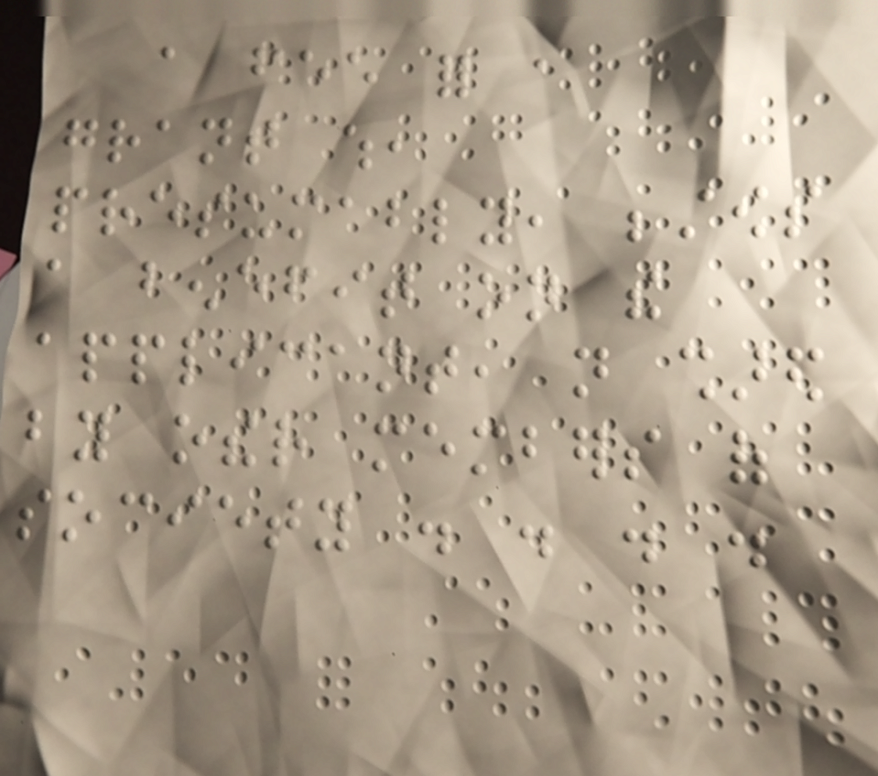a fee for a
grant which,
presumably, bestows
a benefit on the
applicant, not shared
by other members of
society . . . .
